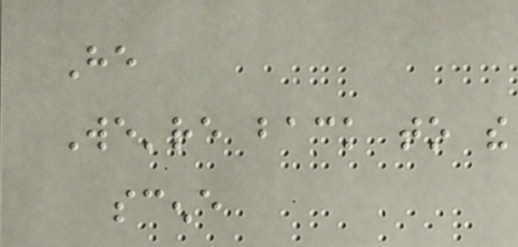He
We're back to the
scene
